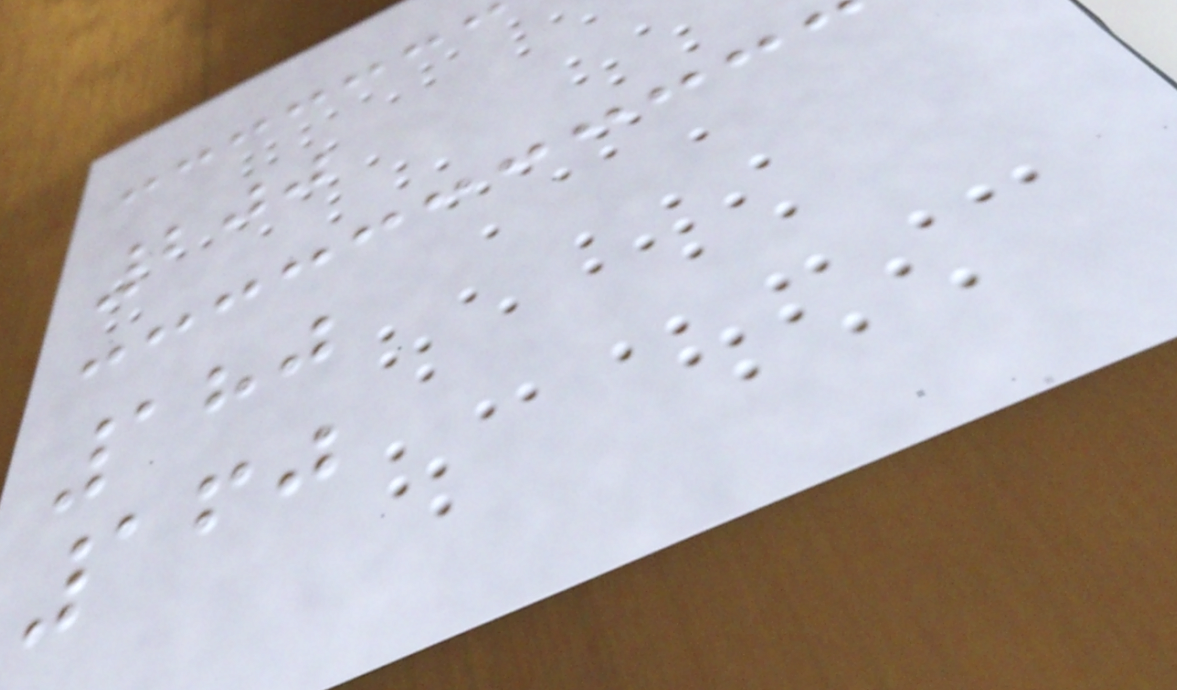200
180
160
